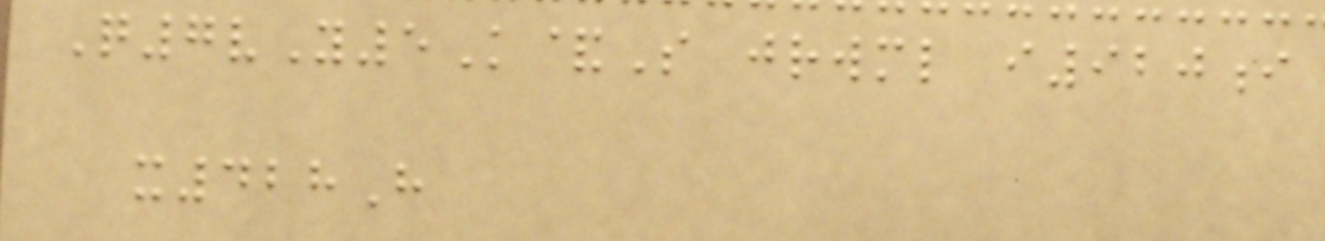Q7vY5K&S jrwml i920i
x428H
